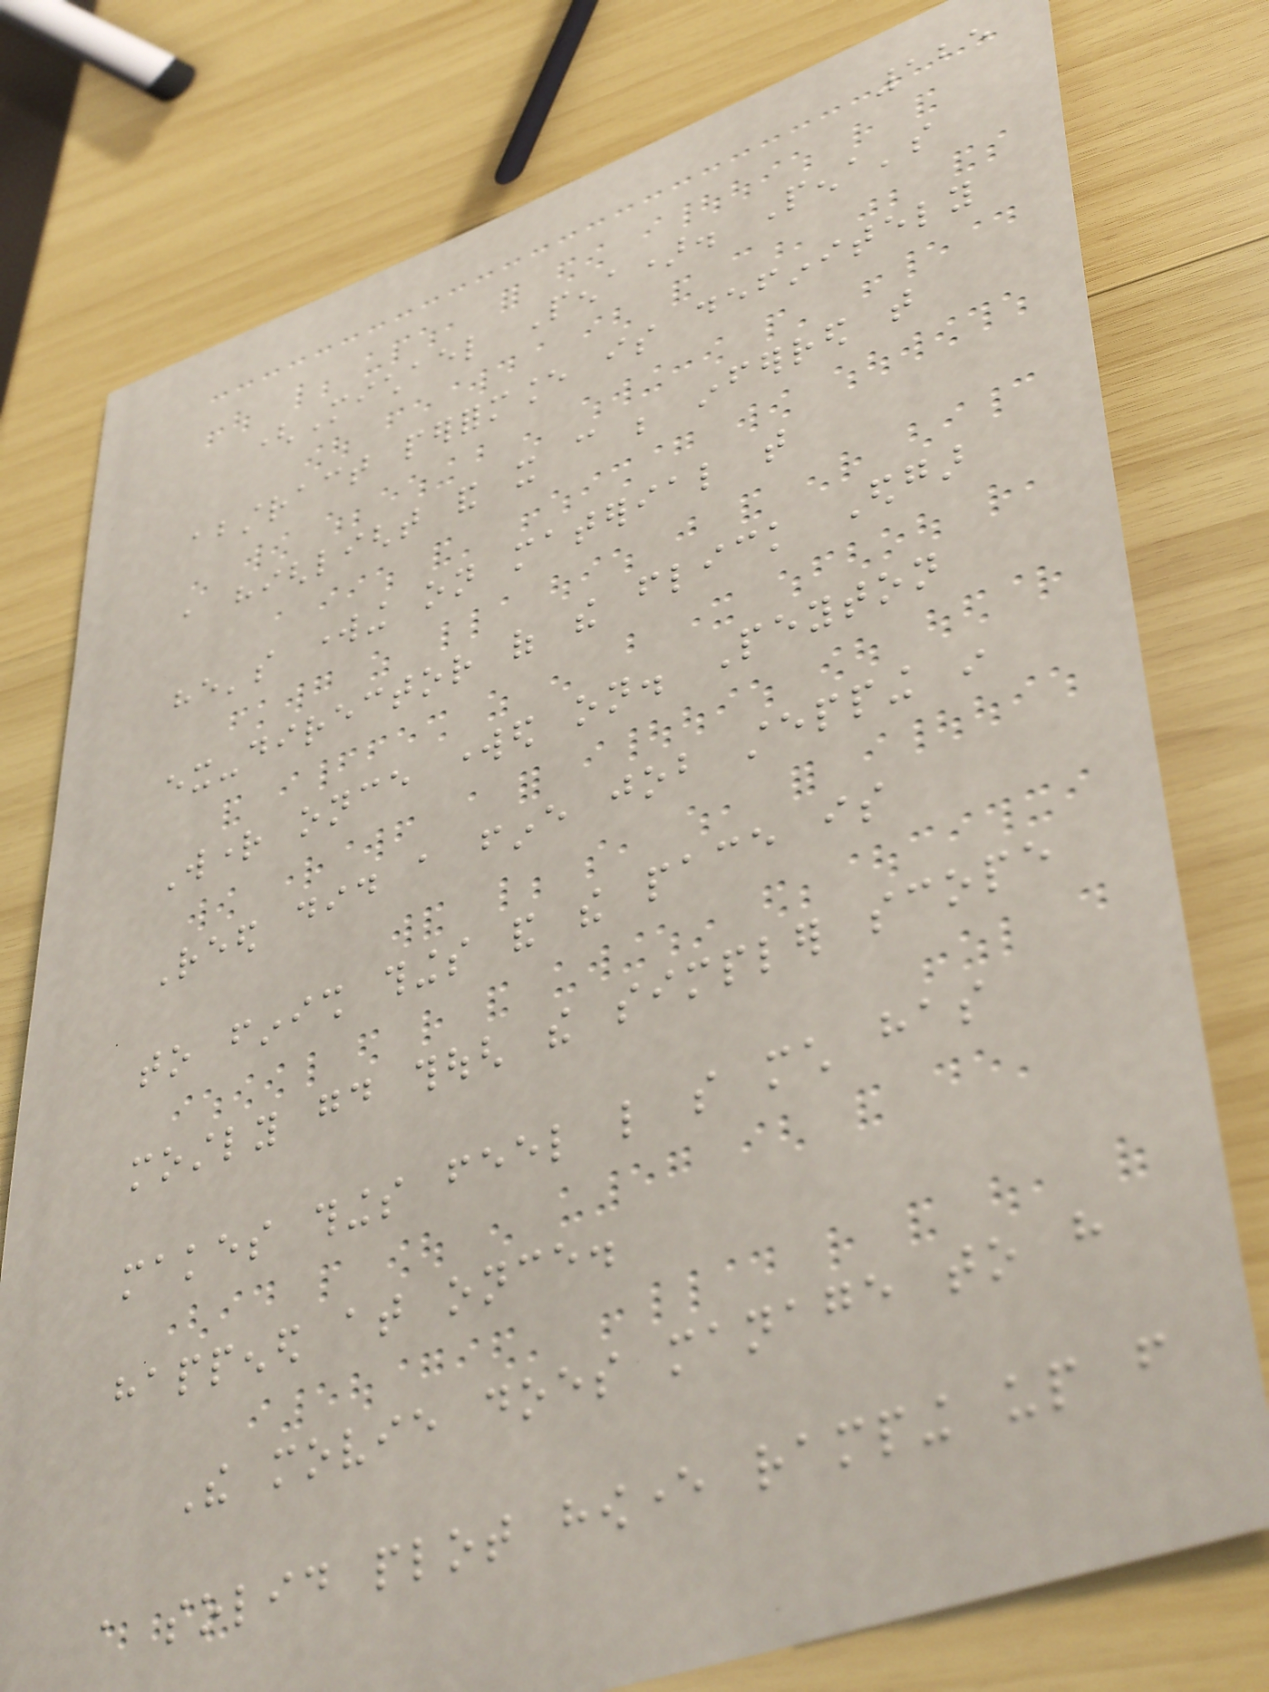125
(Michael Pena). Pena's
abstract performance is definitely
a highlight and it can be inferred that
he's working on material that
ex-director of the flick Edgar
Wright once worked on. Peyton
Reed did a fine job stepping in
to finish things and the pace is
mostly good though the simpler scope
makes things feel like so much has
happened at once.
The movie does manage to have
a solid plot however ramping up from
